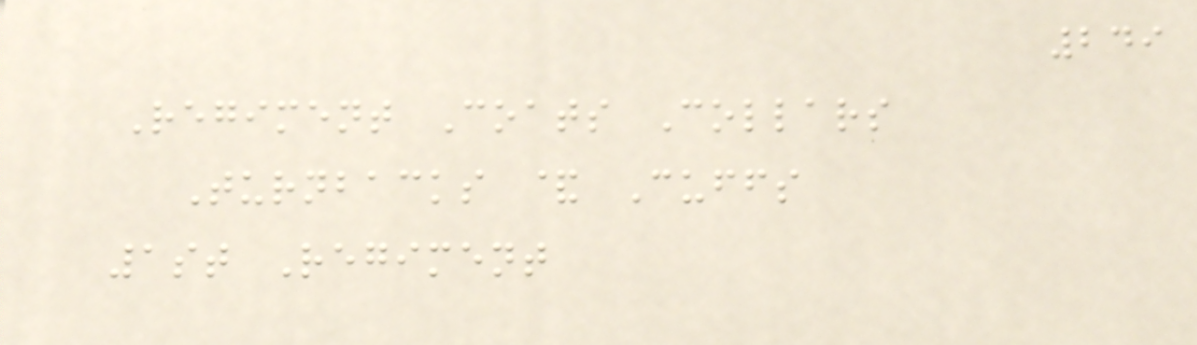249
Regiment Coats Collars
Turnbacks & Cuffs
1st Regiment
